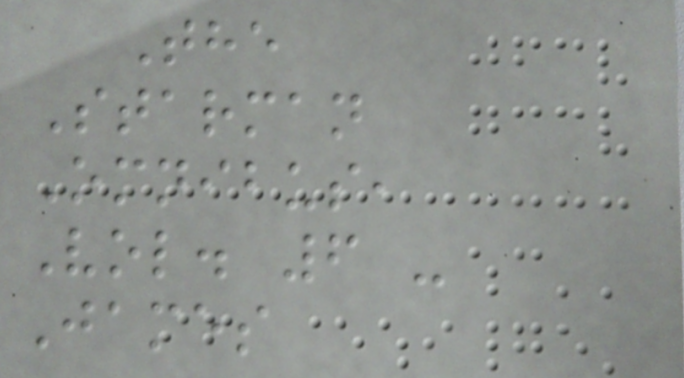The
Starman
Omnibus,
Vol. 6 -
James
